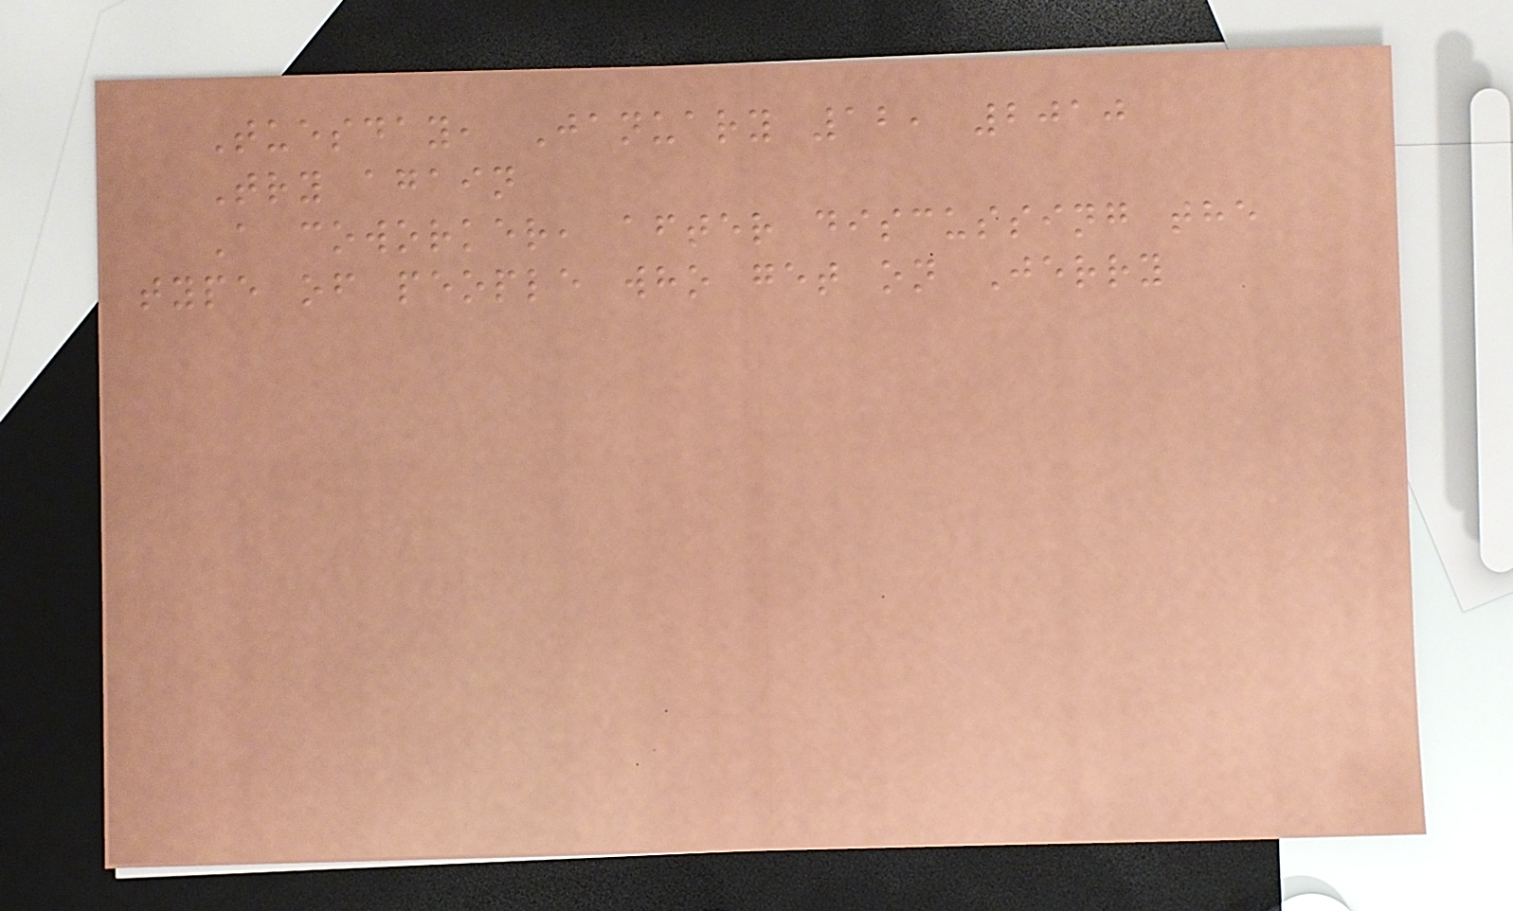Tuesday, January 12, 2010
Try again
A coworker, after discussing the
type of people who get on Jerry
